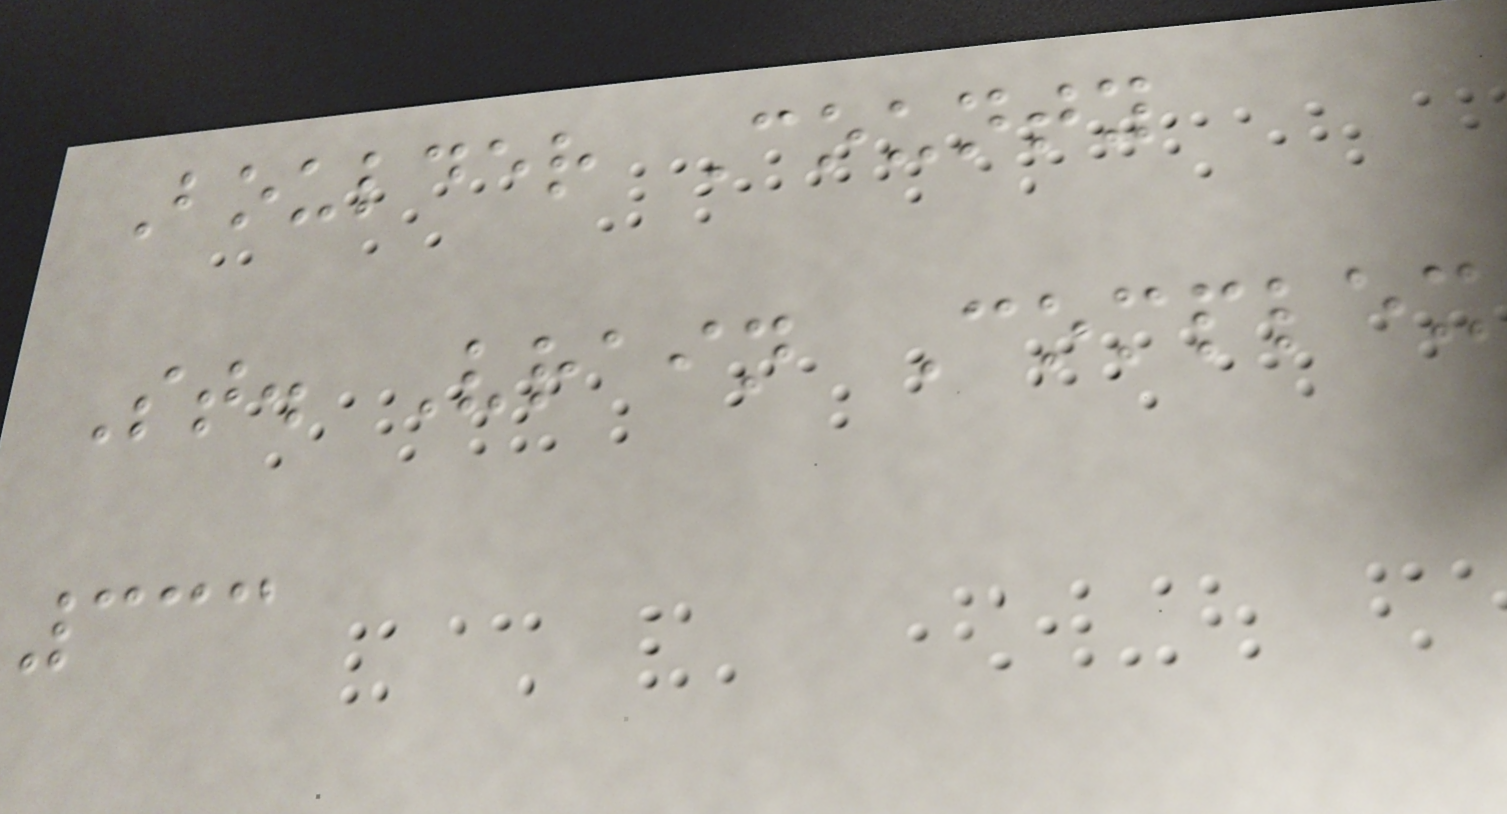Boulder County
St. Vrain Complex
333
